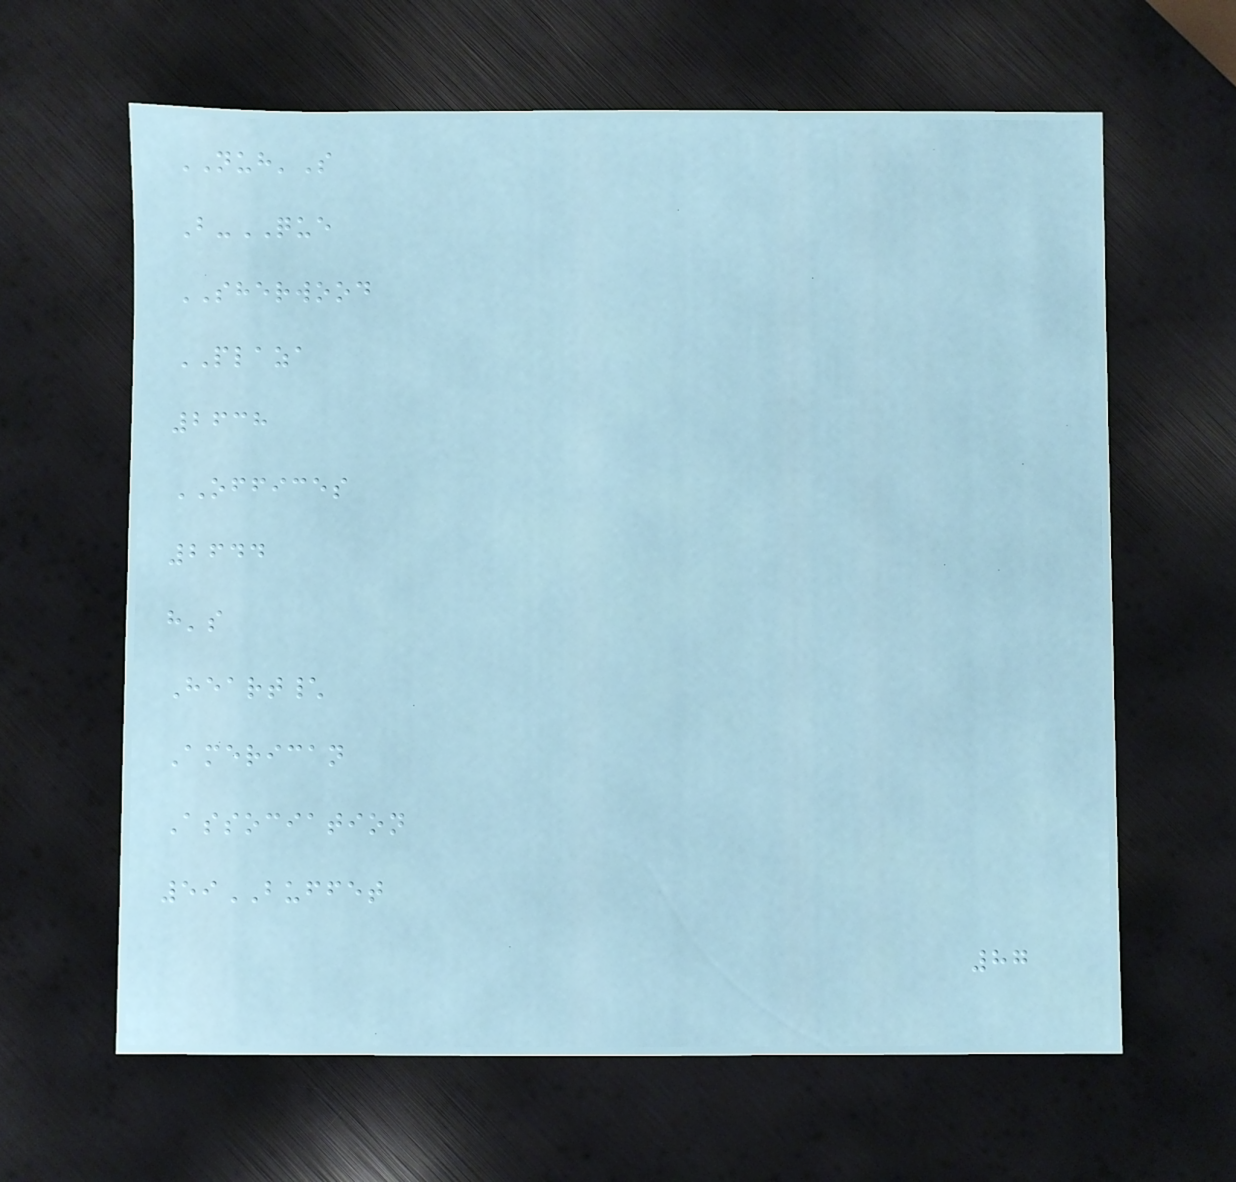NUH'S
B-QUE
SHERWOOD
PLAZA
2638
OFFICES
2644
h's
Heart\
American
Association
59BUFFET
87
